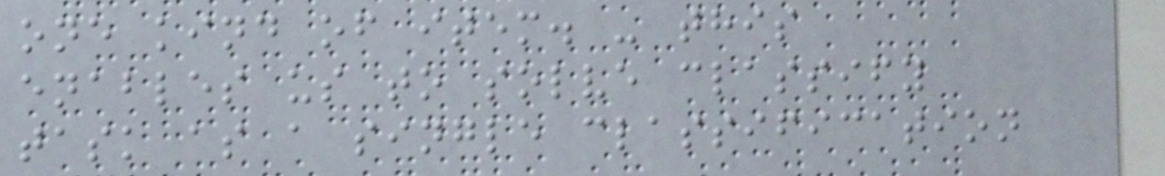one kind of item. - this
enables us to solve classify
task as a single classification
